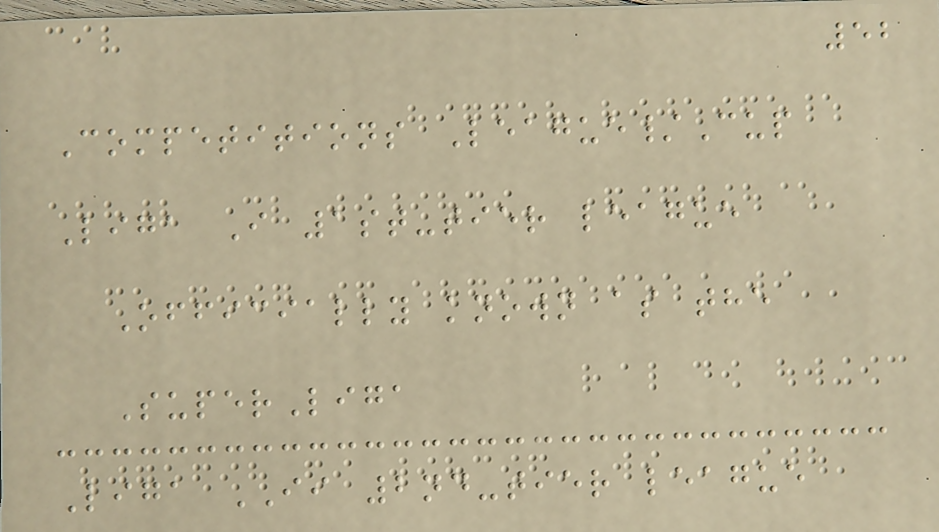52
Competitions League/Cup
Liga I 1st-tier league
Officially known as the
SuperLiga
Liga II 2nd-tier league
